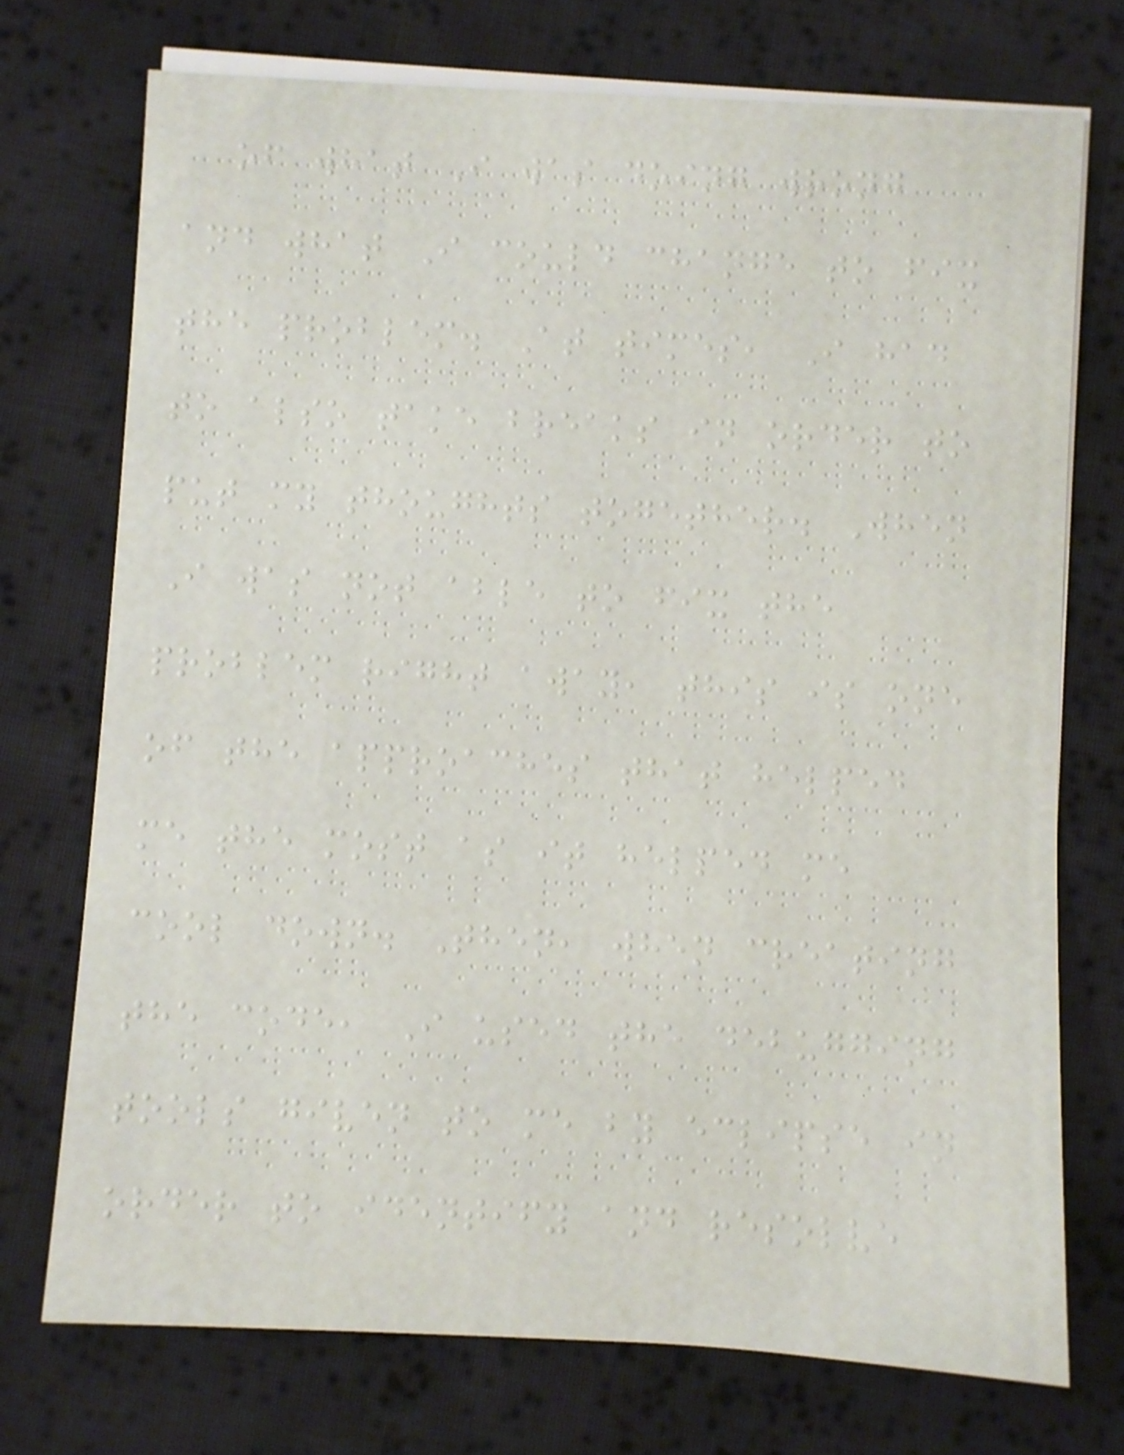of what I was doing wrong
and what I could change to fix
the problem. At times, I had
to also take breaks in order to
put my thoughts together. When
I was not able to fix the
problem right away, this is one
of the approaches that helped
me the most as it helped me
cool down. Then, when creating
the code, I used the debugging
tools given to me by eclipse in
order to identify and resolve
